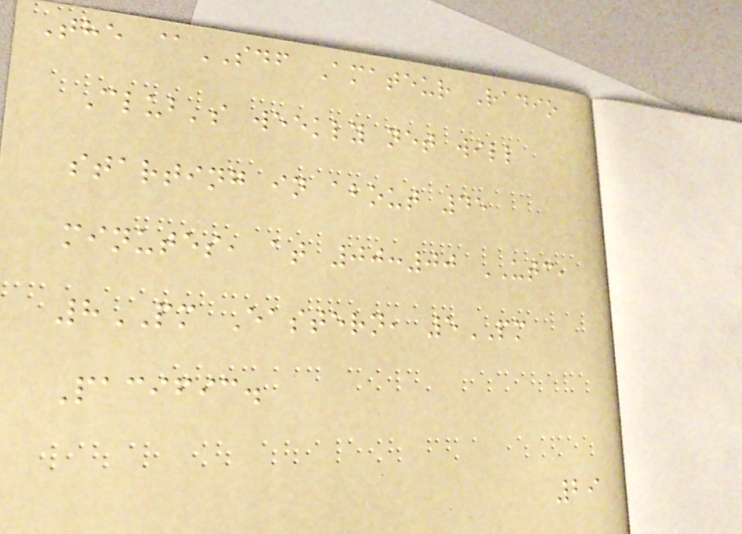The @SDF Amateur Radio
Club's weekly net will
starting in about 45
minutes, at 00:00 UTC,
8PM Eastern, 5PM
Pacific.
29
